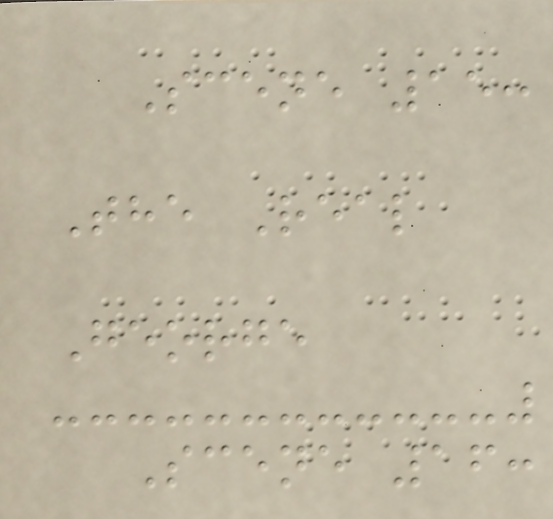Scene 15:
The Real
George
Scene 16:
